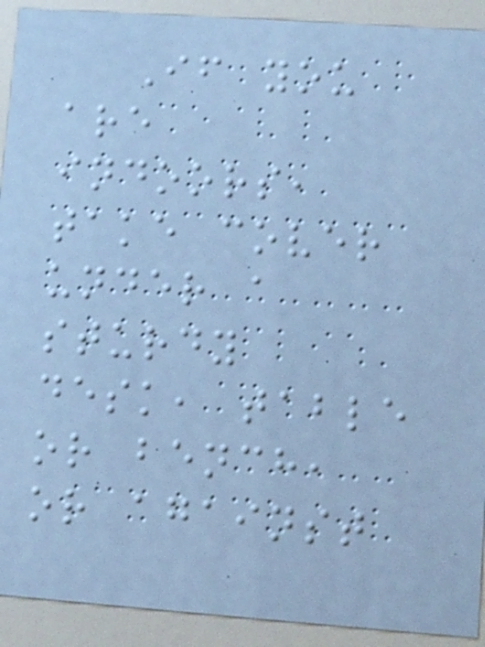If you
are
indoors,
take cover
under a
sturdy
desk, table
or bench,
or against
